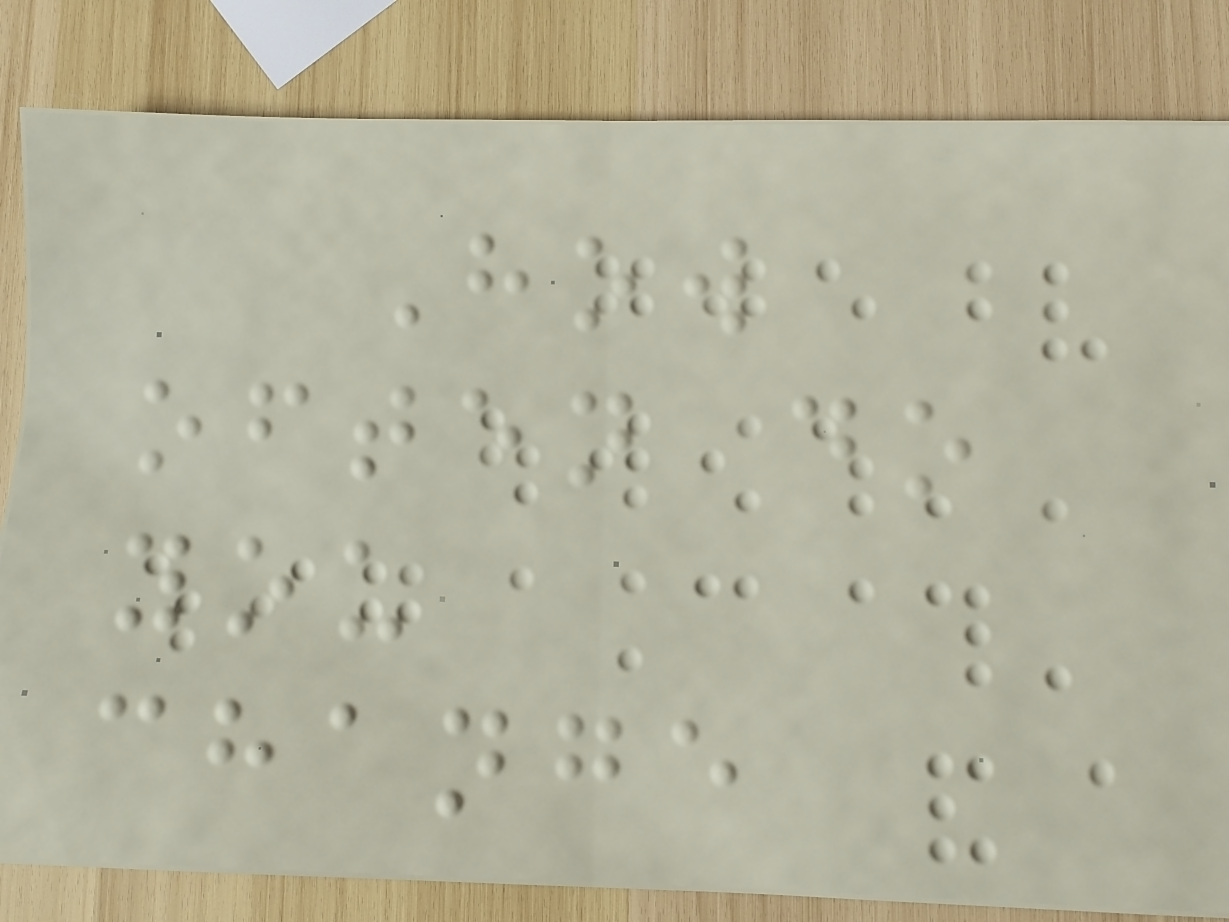How
often do
you
change
